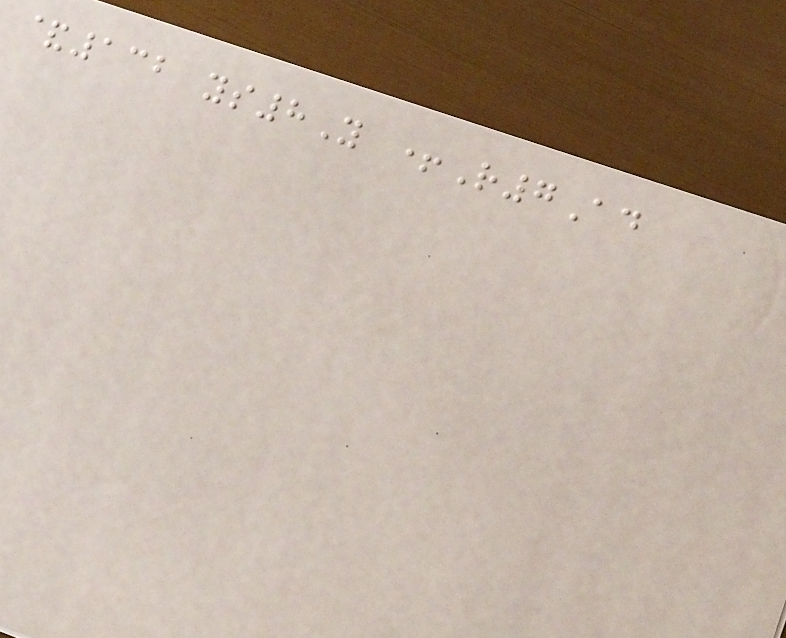&132 ys8Y +R7Ad
